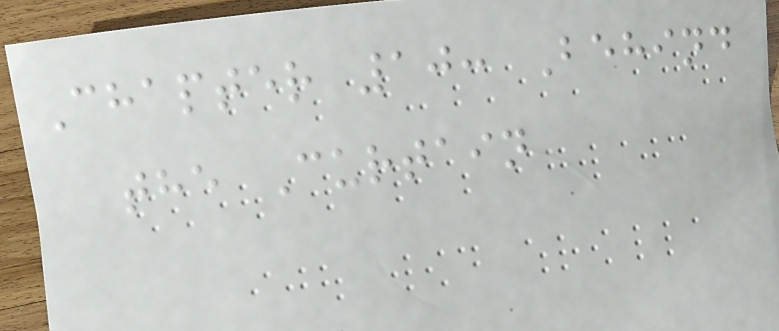Chapter 10: Behind
the Curtain
